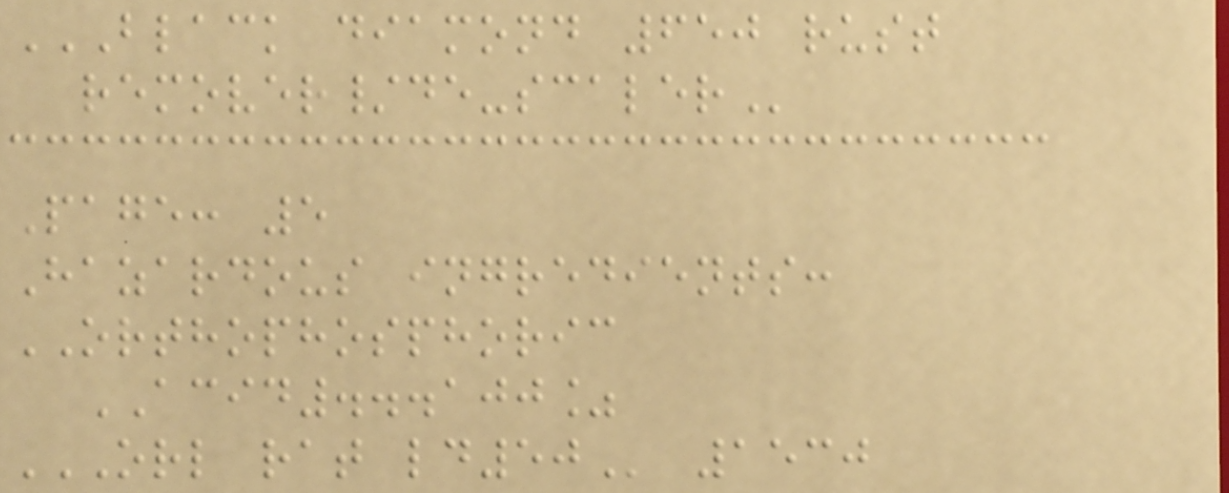BLACK DIAMOND 650 RUST
REMOVER/DE-SCALER
Page: 5
Hazardous ingredients:
ORTHOPHOSPHORIC
ACID...100%
ORL RAT LD50 1530
